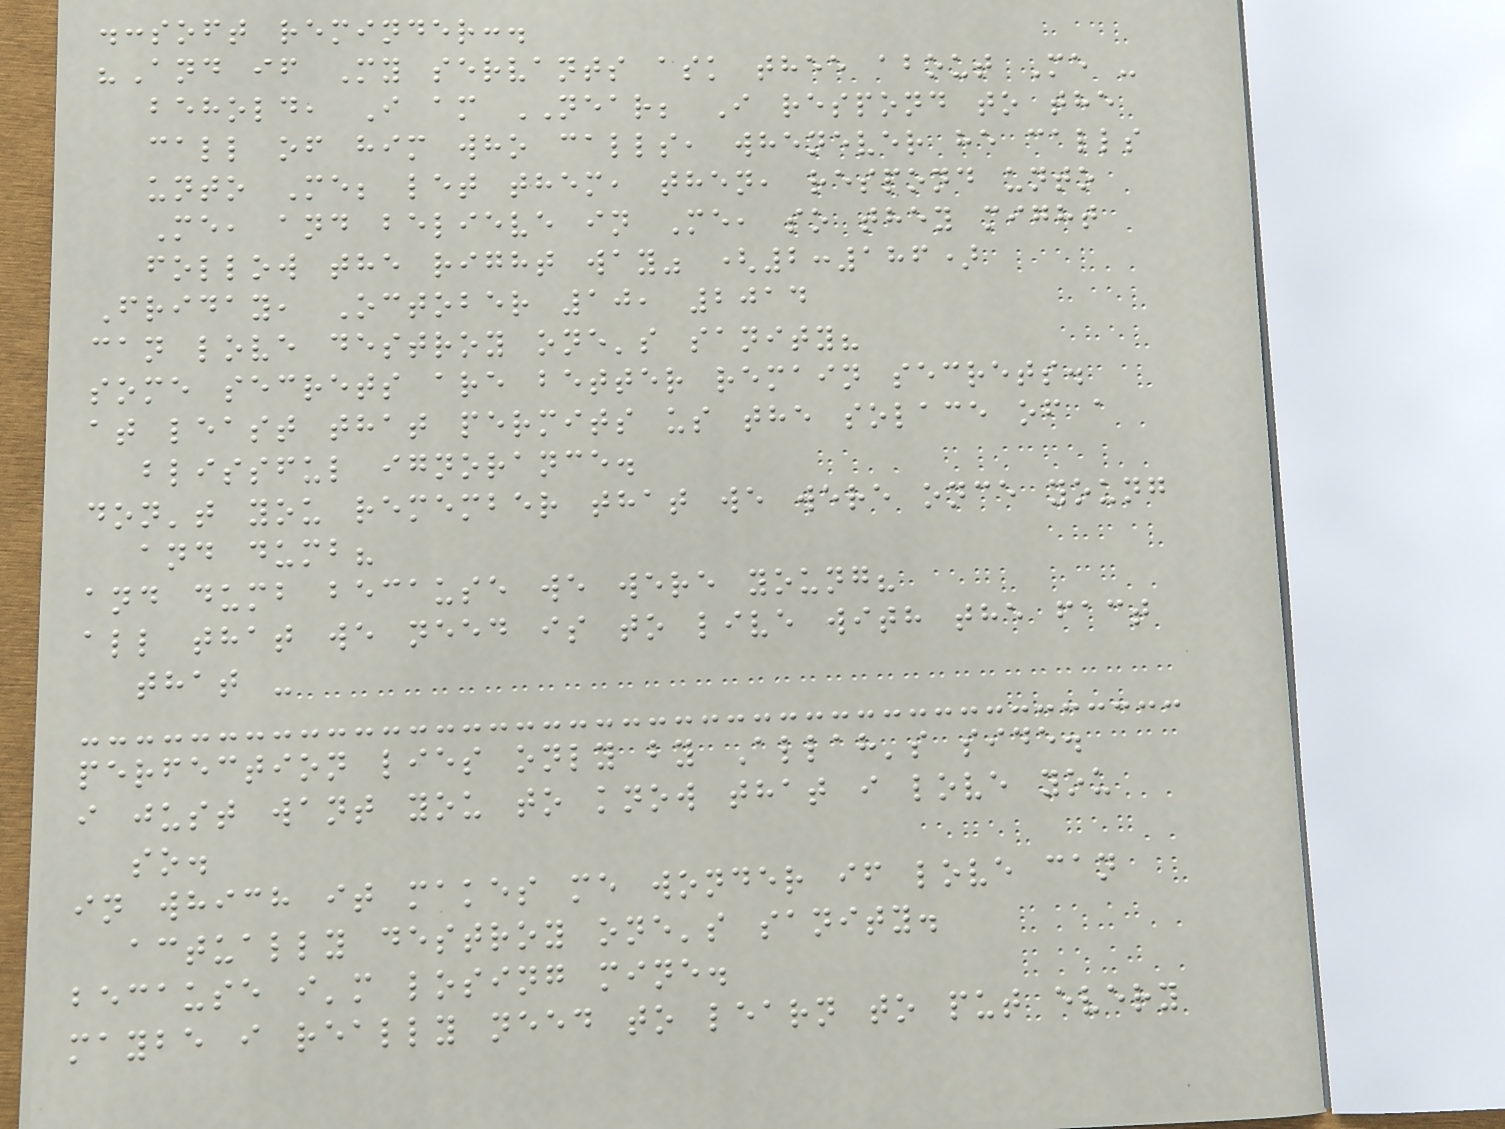.:soft reminder:.
"And if My servants ask thee about Me -
behold, I am NEAR; I respond to the
call of him who calls, whenever he calls
unto Me; let them, then, respond unto
Me, and believe in Me, so they might
follow the right way" (2:186)
Friday, October 10, 2014
can love destroy one's sanity?
some secrets are better remain secrets.
at least that permits us the solace of a
blissful ignorance.
don't you remember that we were once young
and dumb?
and dumb because we were young?
all that we need is to live with the fact
that -
perfection lies only by Allah's side.
i just want you to know that i love you
so.
in which it makes me wonder if love can
actually destroy one's sanity.
because i'm losing mine.
maybe i really need to learn to put every
